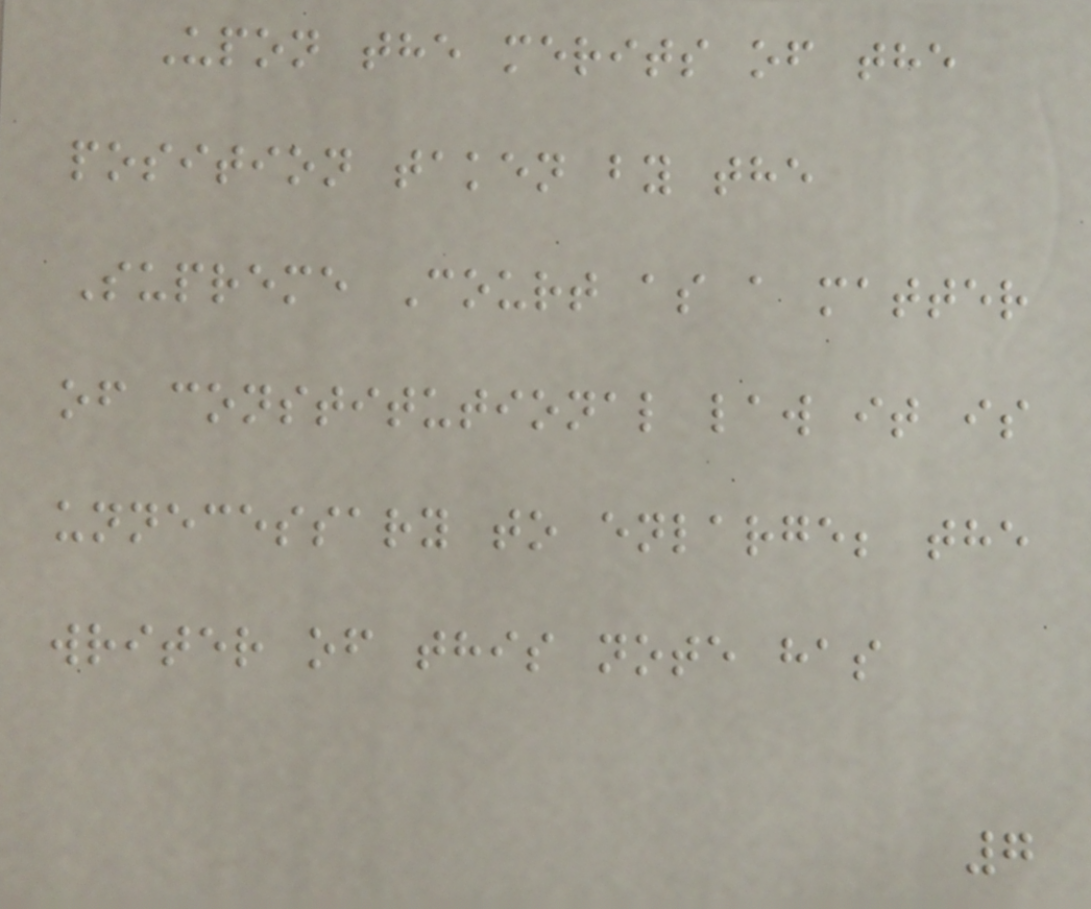Upon the merits of the
position taken by the
Supreme Court as a matter
of constitutional law it is
unnecessary to enlarge; the
writer of this note has
7
